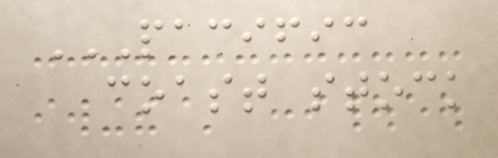PACIFIC
COAST STOCK
